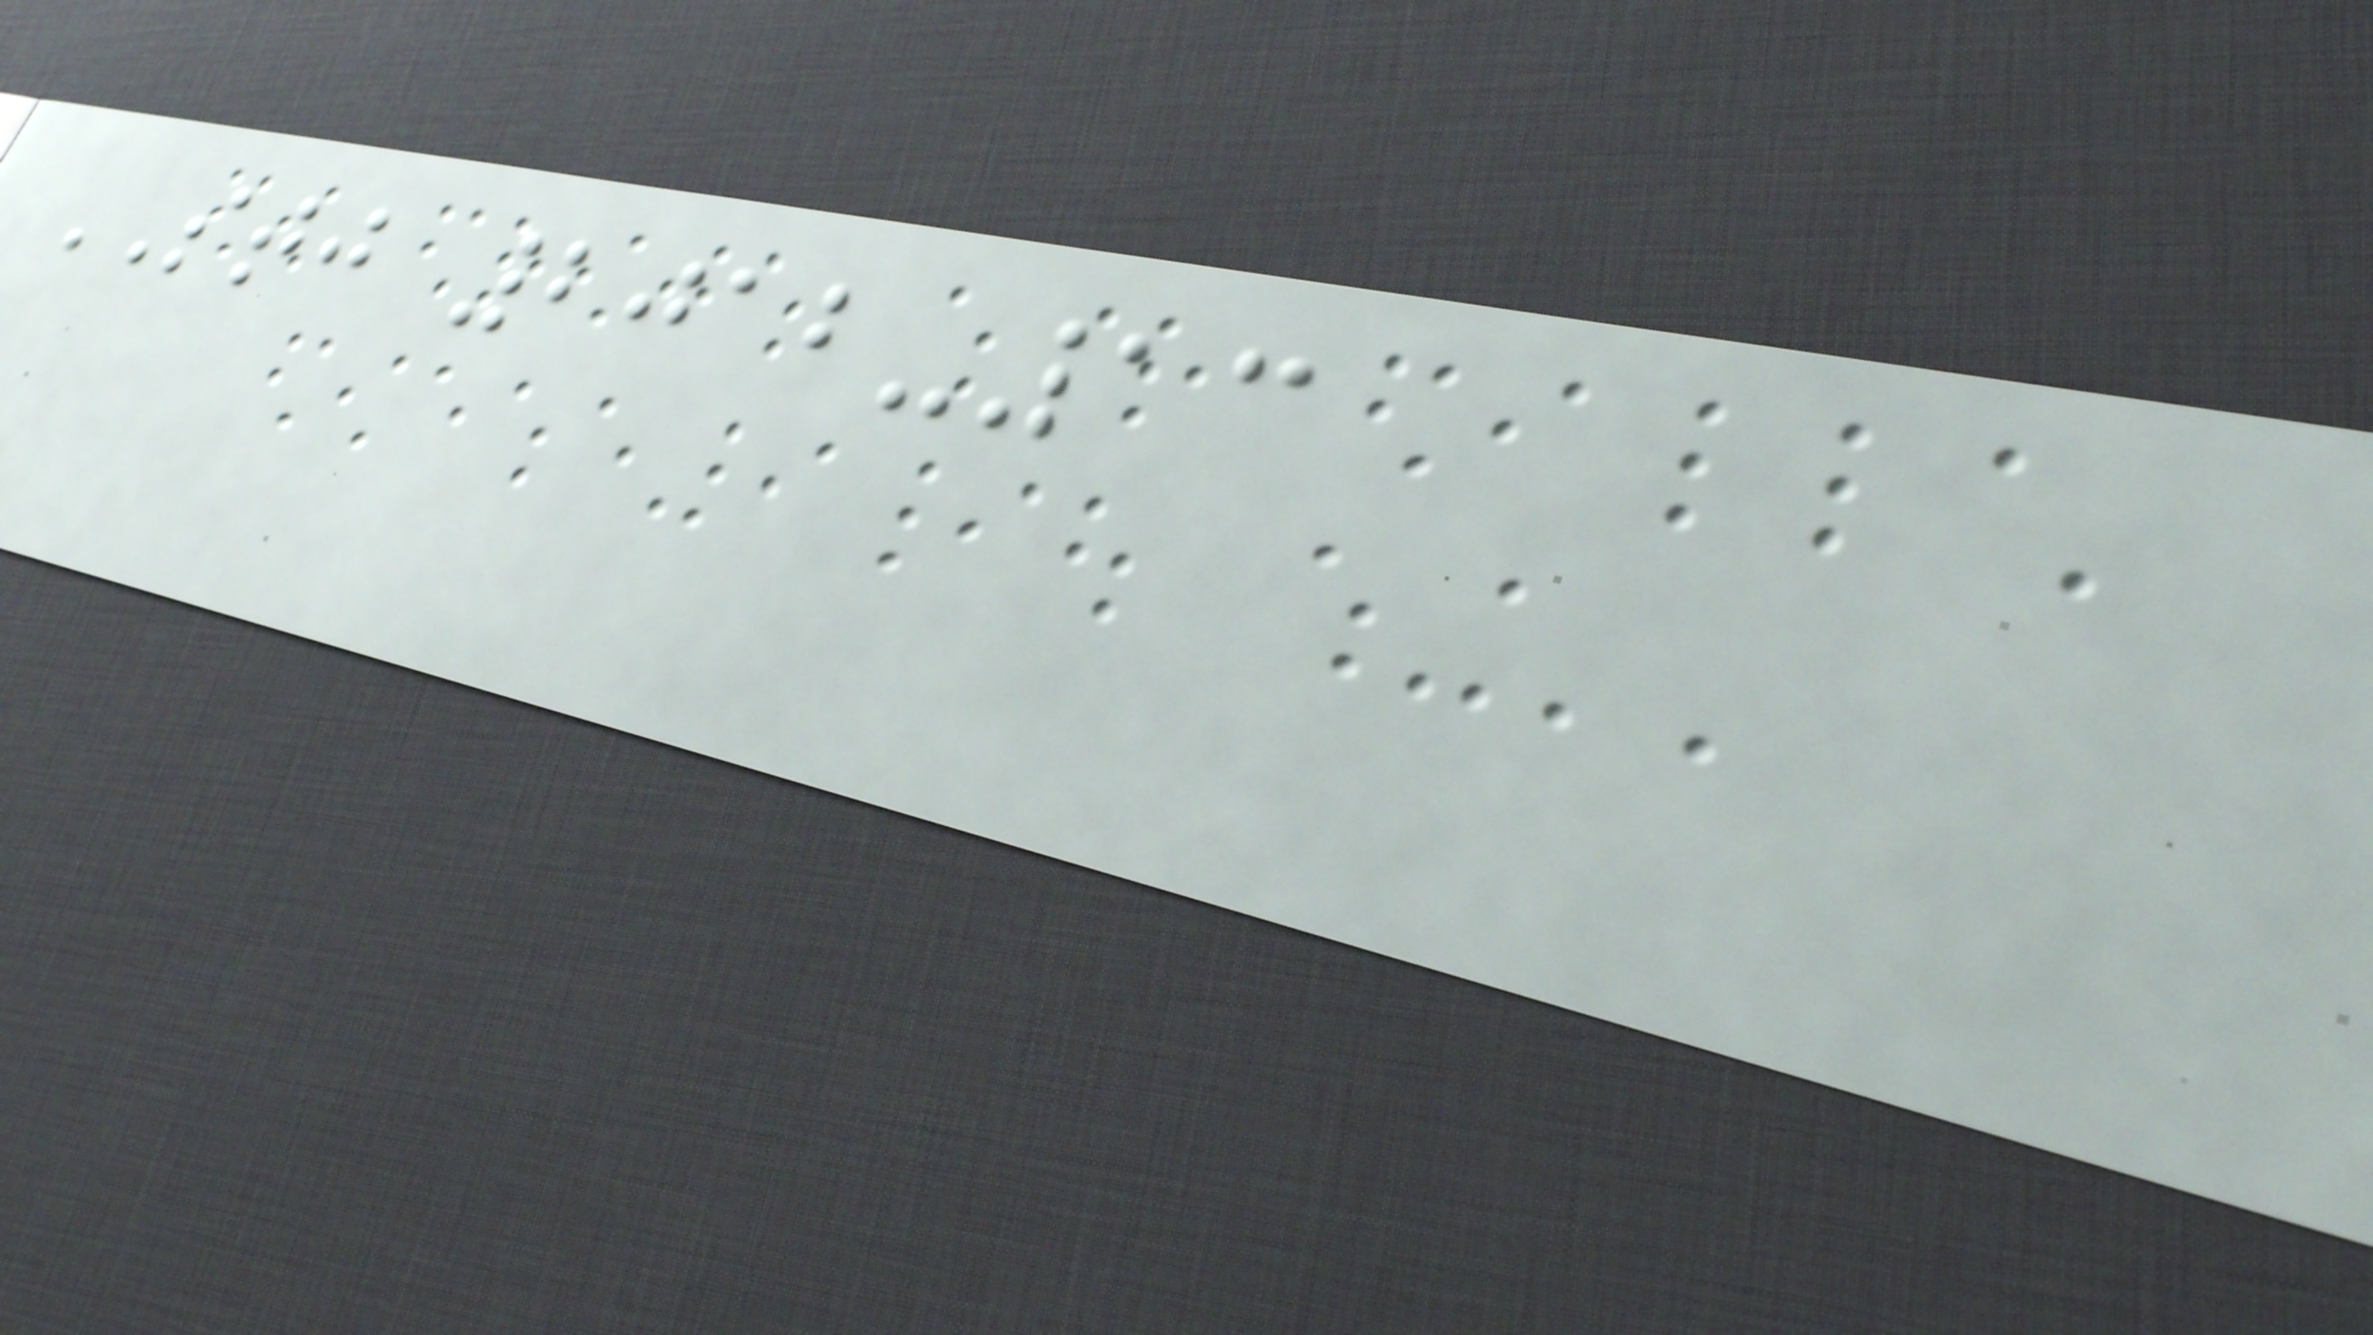STJ 2012-13
